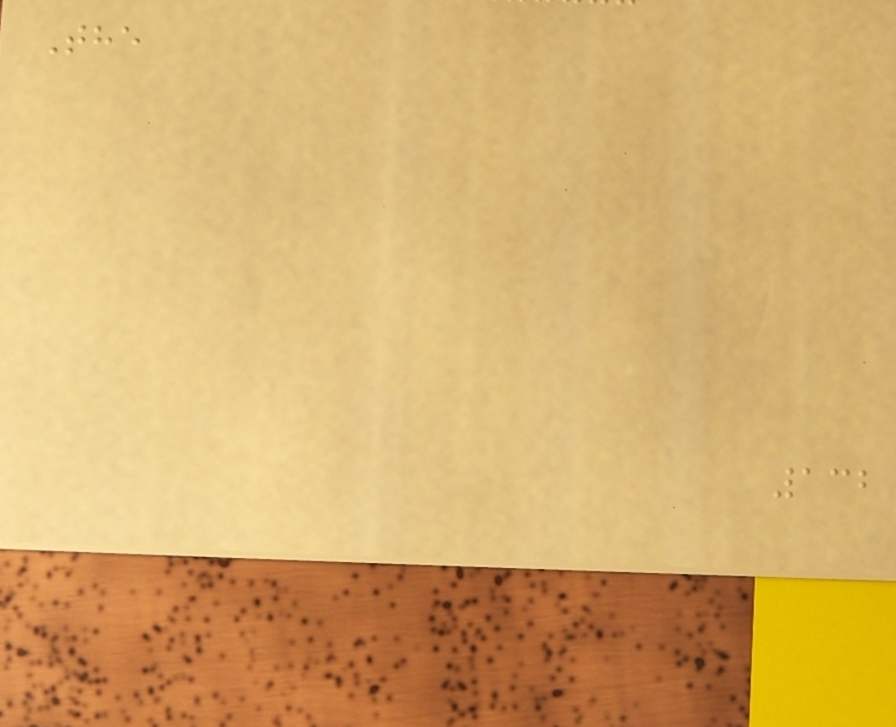The
132
